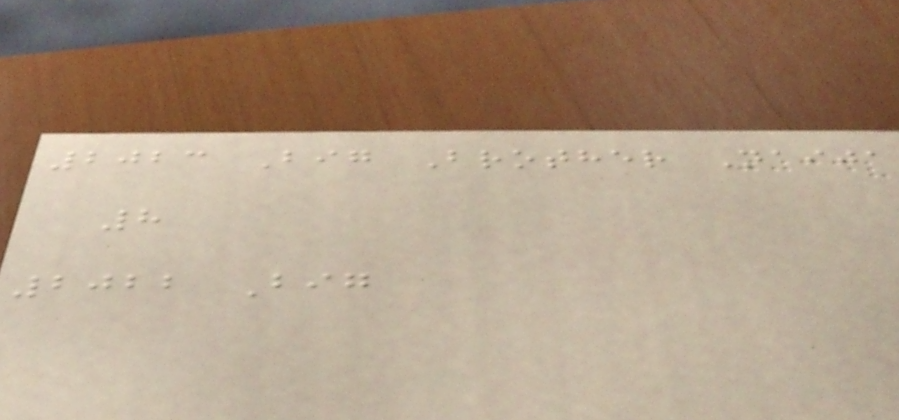2023 Big Brother Naija
8
2022 Big
